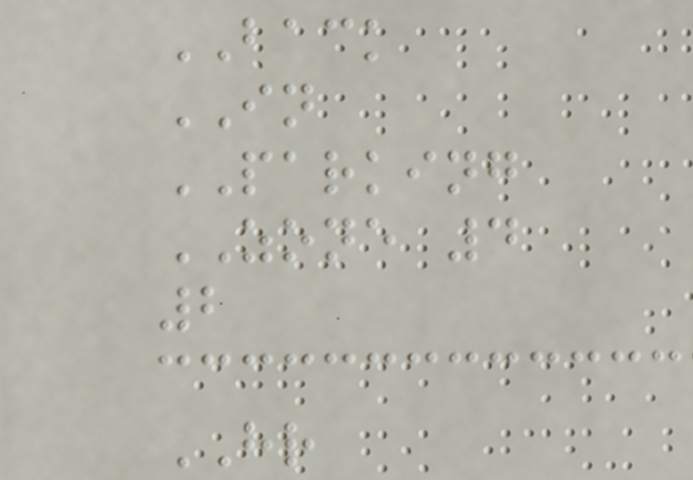BACK
IN
PARKING
ZONE 4
2
HR
